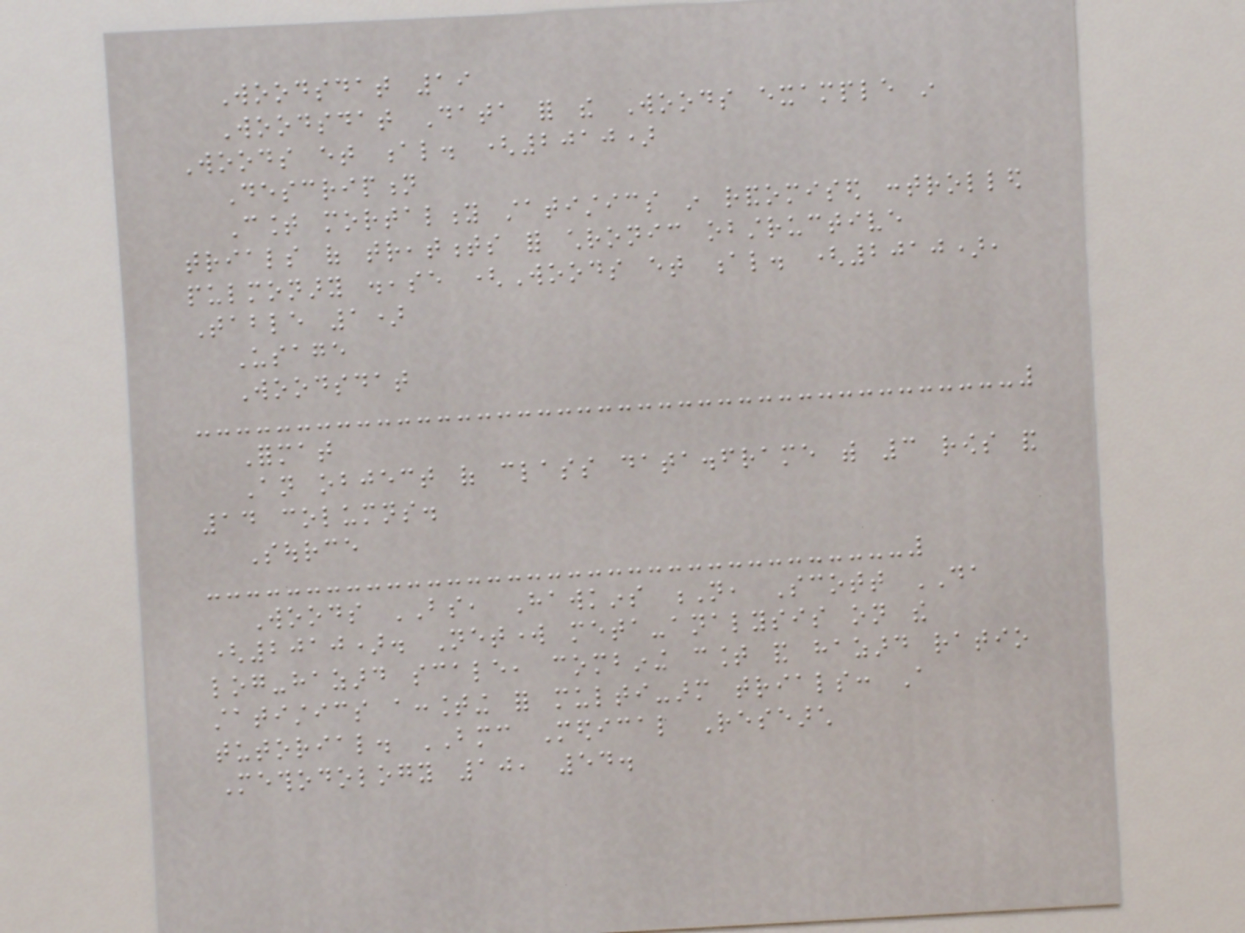Woodsdat 19
Woodsdat Data for the Woods example in
Woods et al. (2010)
Description
Count mortality statistics in randomised controlled
trials of treatments for chronic obstructive
pulmonary disease (Woods et al. (2010),
Table 1)
Usage
Woodsdat
Format
An object of class data.frame with 3 rows and
14 columns.
Source
Woods BS, Hawkins N, Scott DA
(2010). Network meta-analysis on the
log-hazard scale, combining count and hazard ratio
statistics accounting for multi-arm trials: A
tutorial. BMC Medical Research
Methodology 10, 54.
